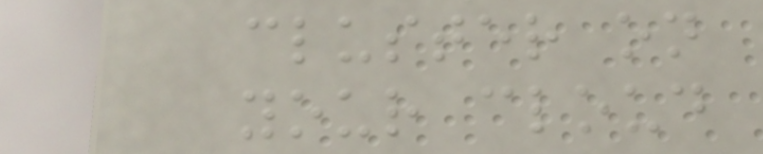cluster on
your cloud
